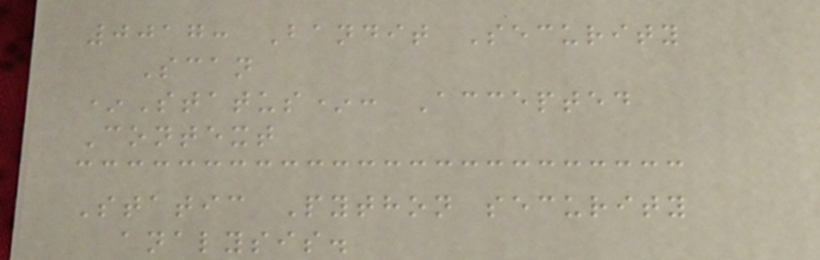0017: Bandit Security
Scan
*Status*: Accepted
Context
Static Python security
analysis.
